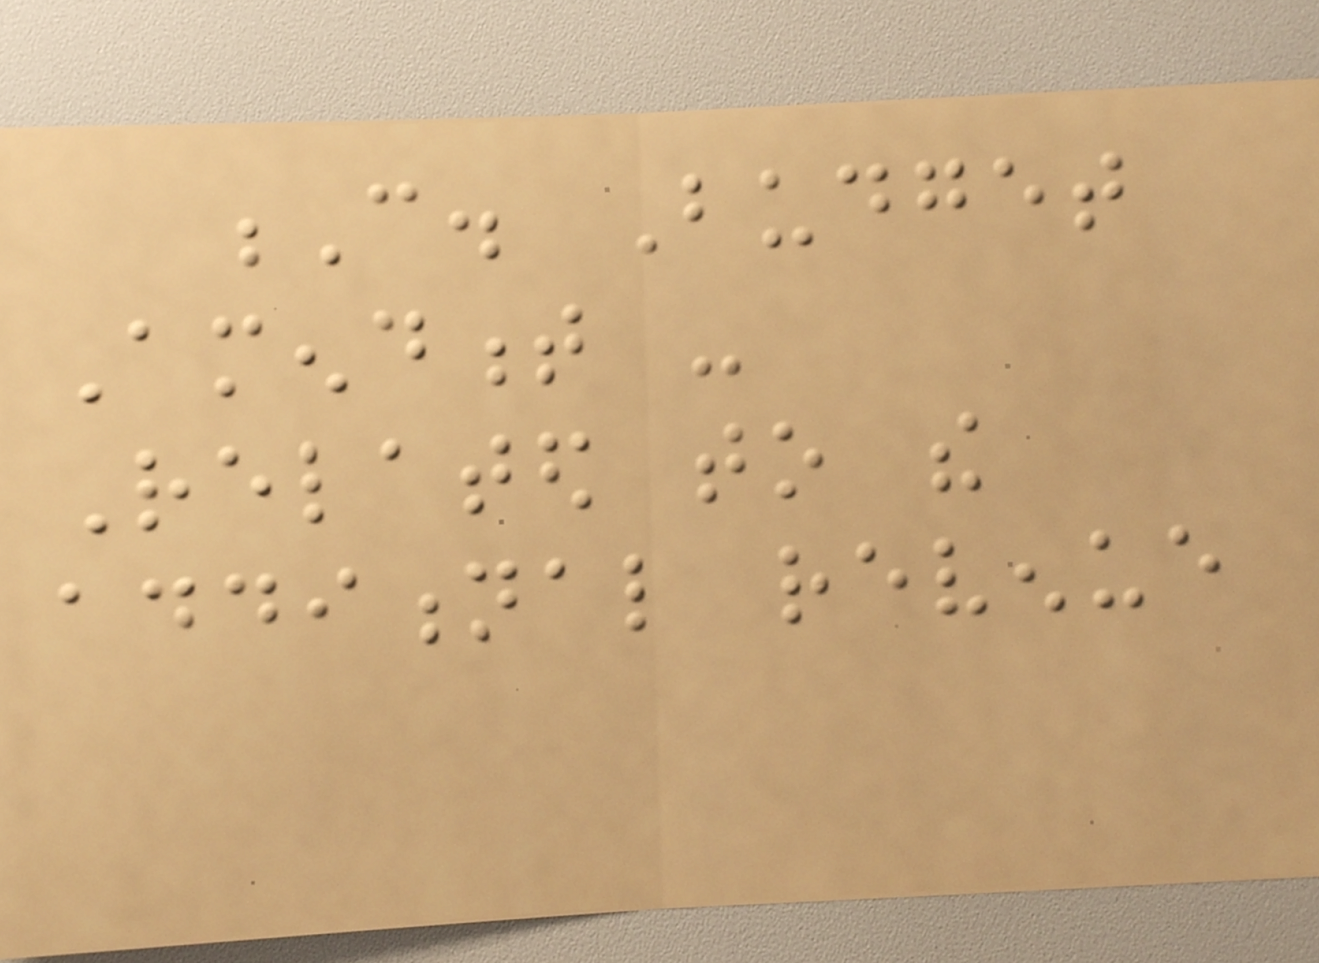C. Budget
Amendment -
Related to the
additional revenue
